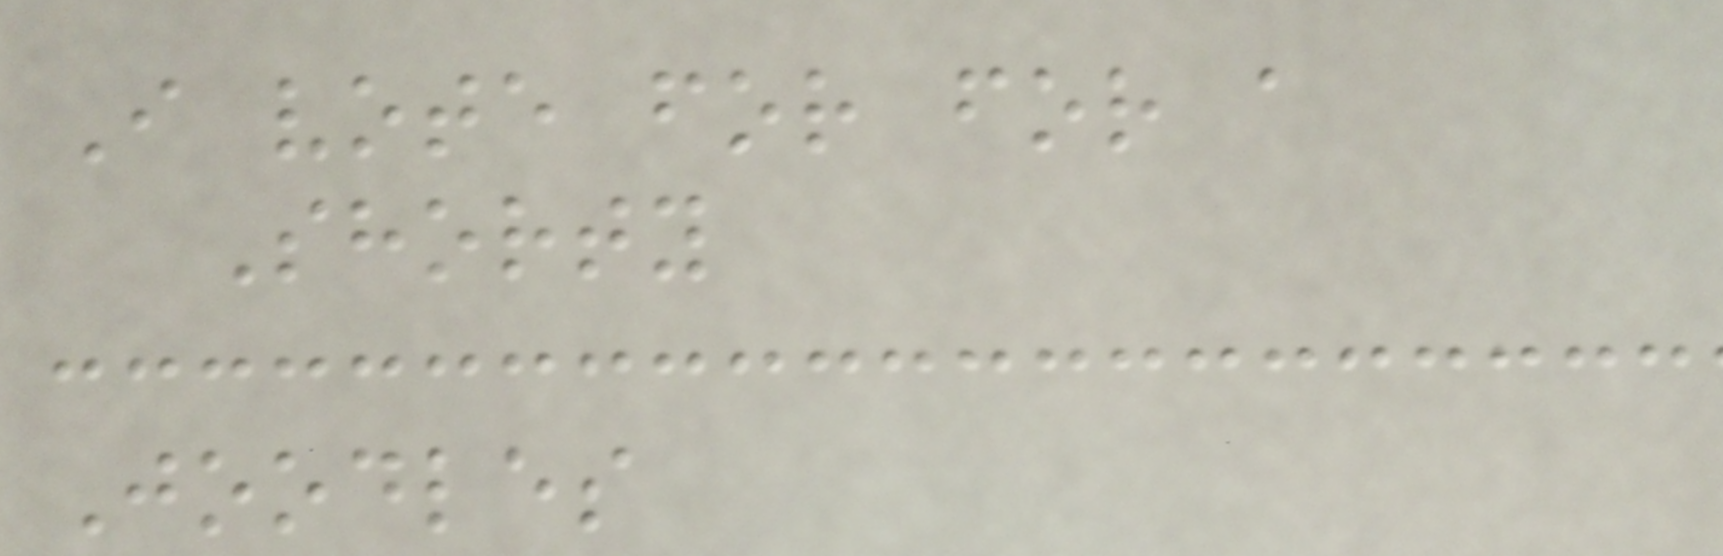I vote for for a
Shorty
Joodles
